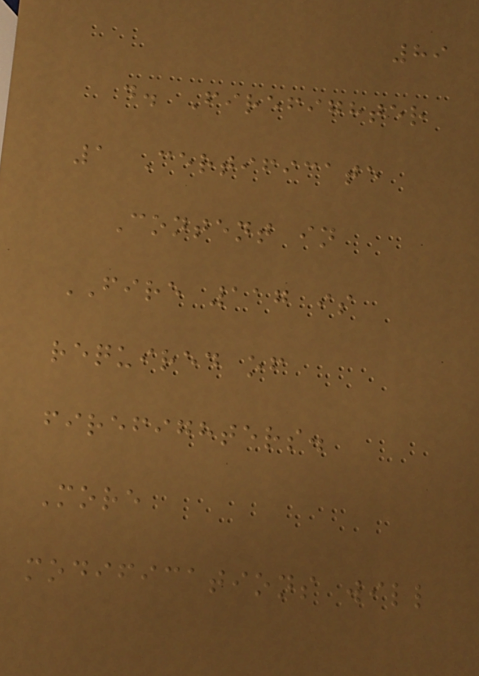89
d. Firefighter
1 Certificate
Content in
FIRE 117 is
required of
firefighters.
More
modifications will
